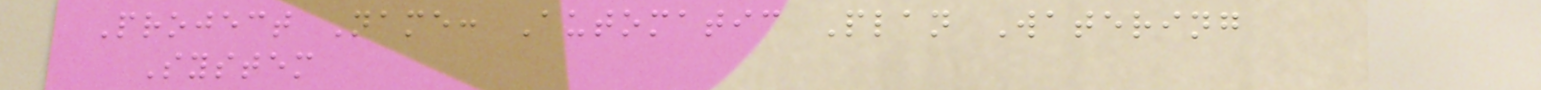Project Name: Automatic Plan Watering
System
